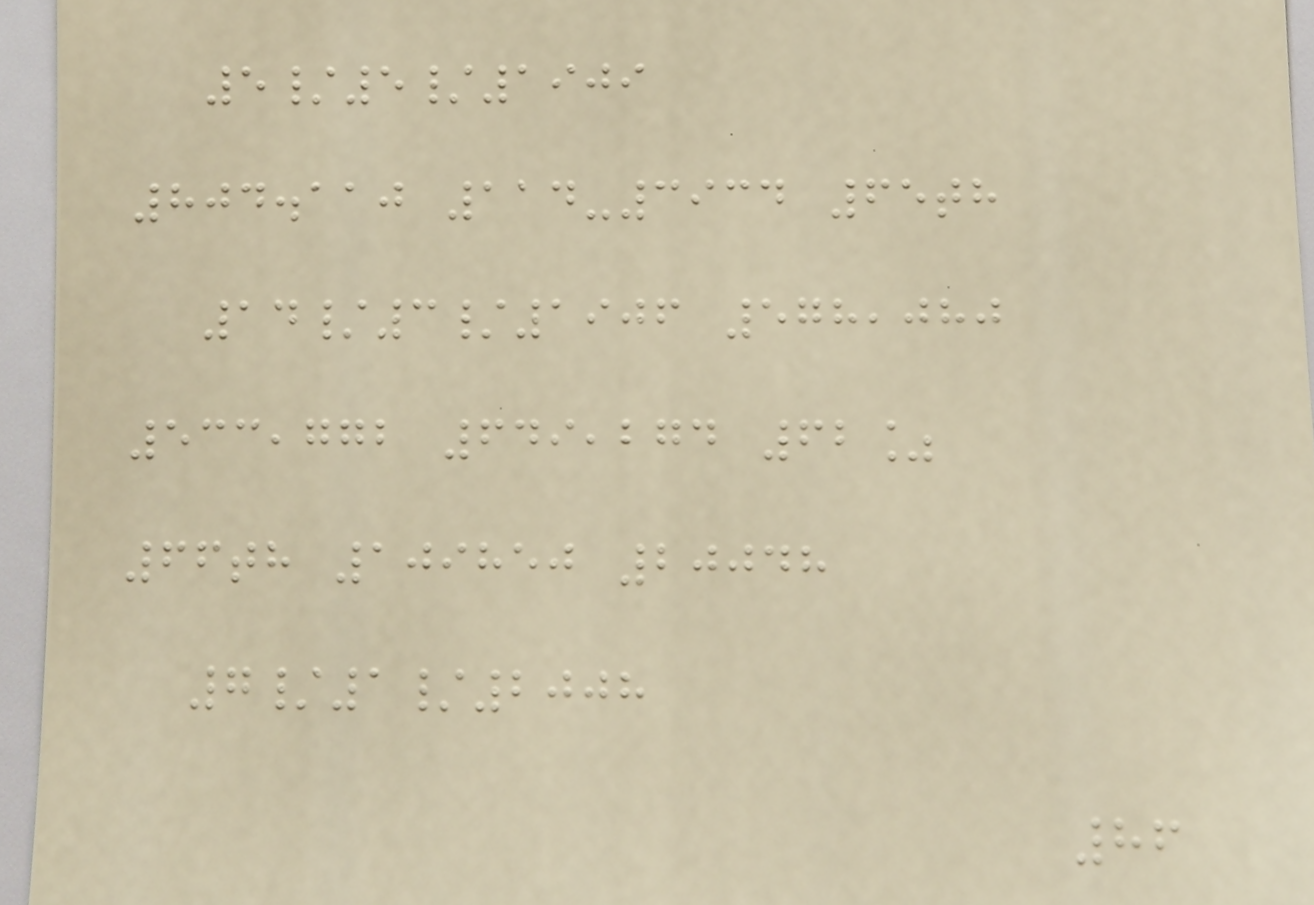5/5/1909
804.110 114-3934 65th
14/3/1906 578,080
533,772 649,274 62%
66th 109850 20048
7/1/2008
86
